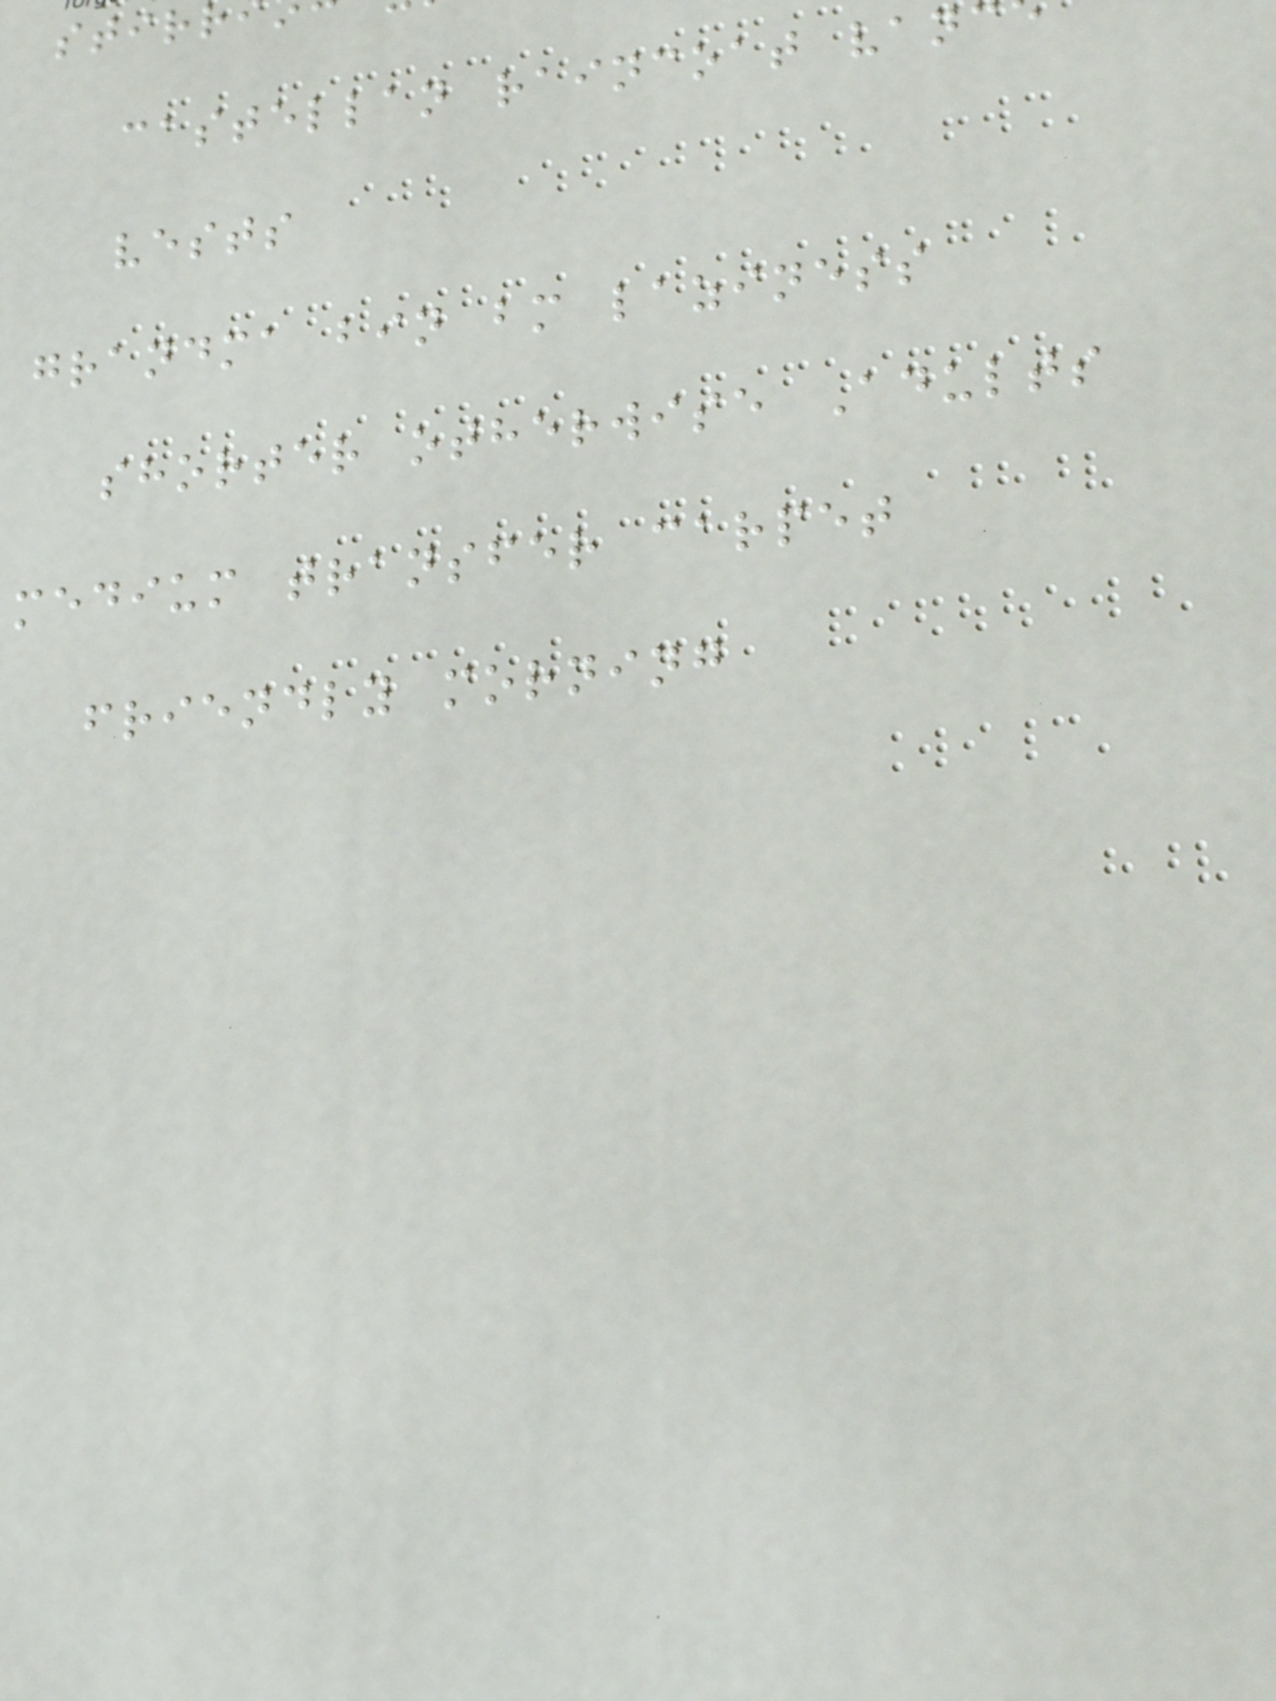stirr
castellan raincoat van
vests
grandma bin bm laziness
shorter otherwise Adults
medium transfer carpet
friendly morning
